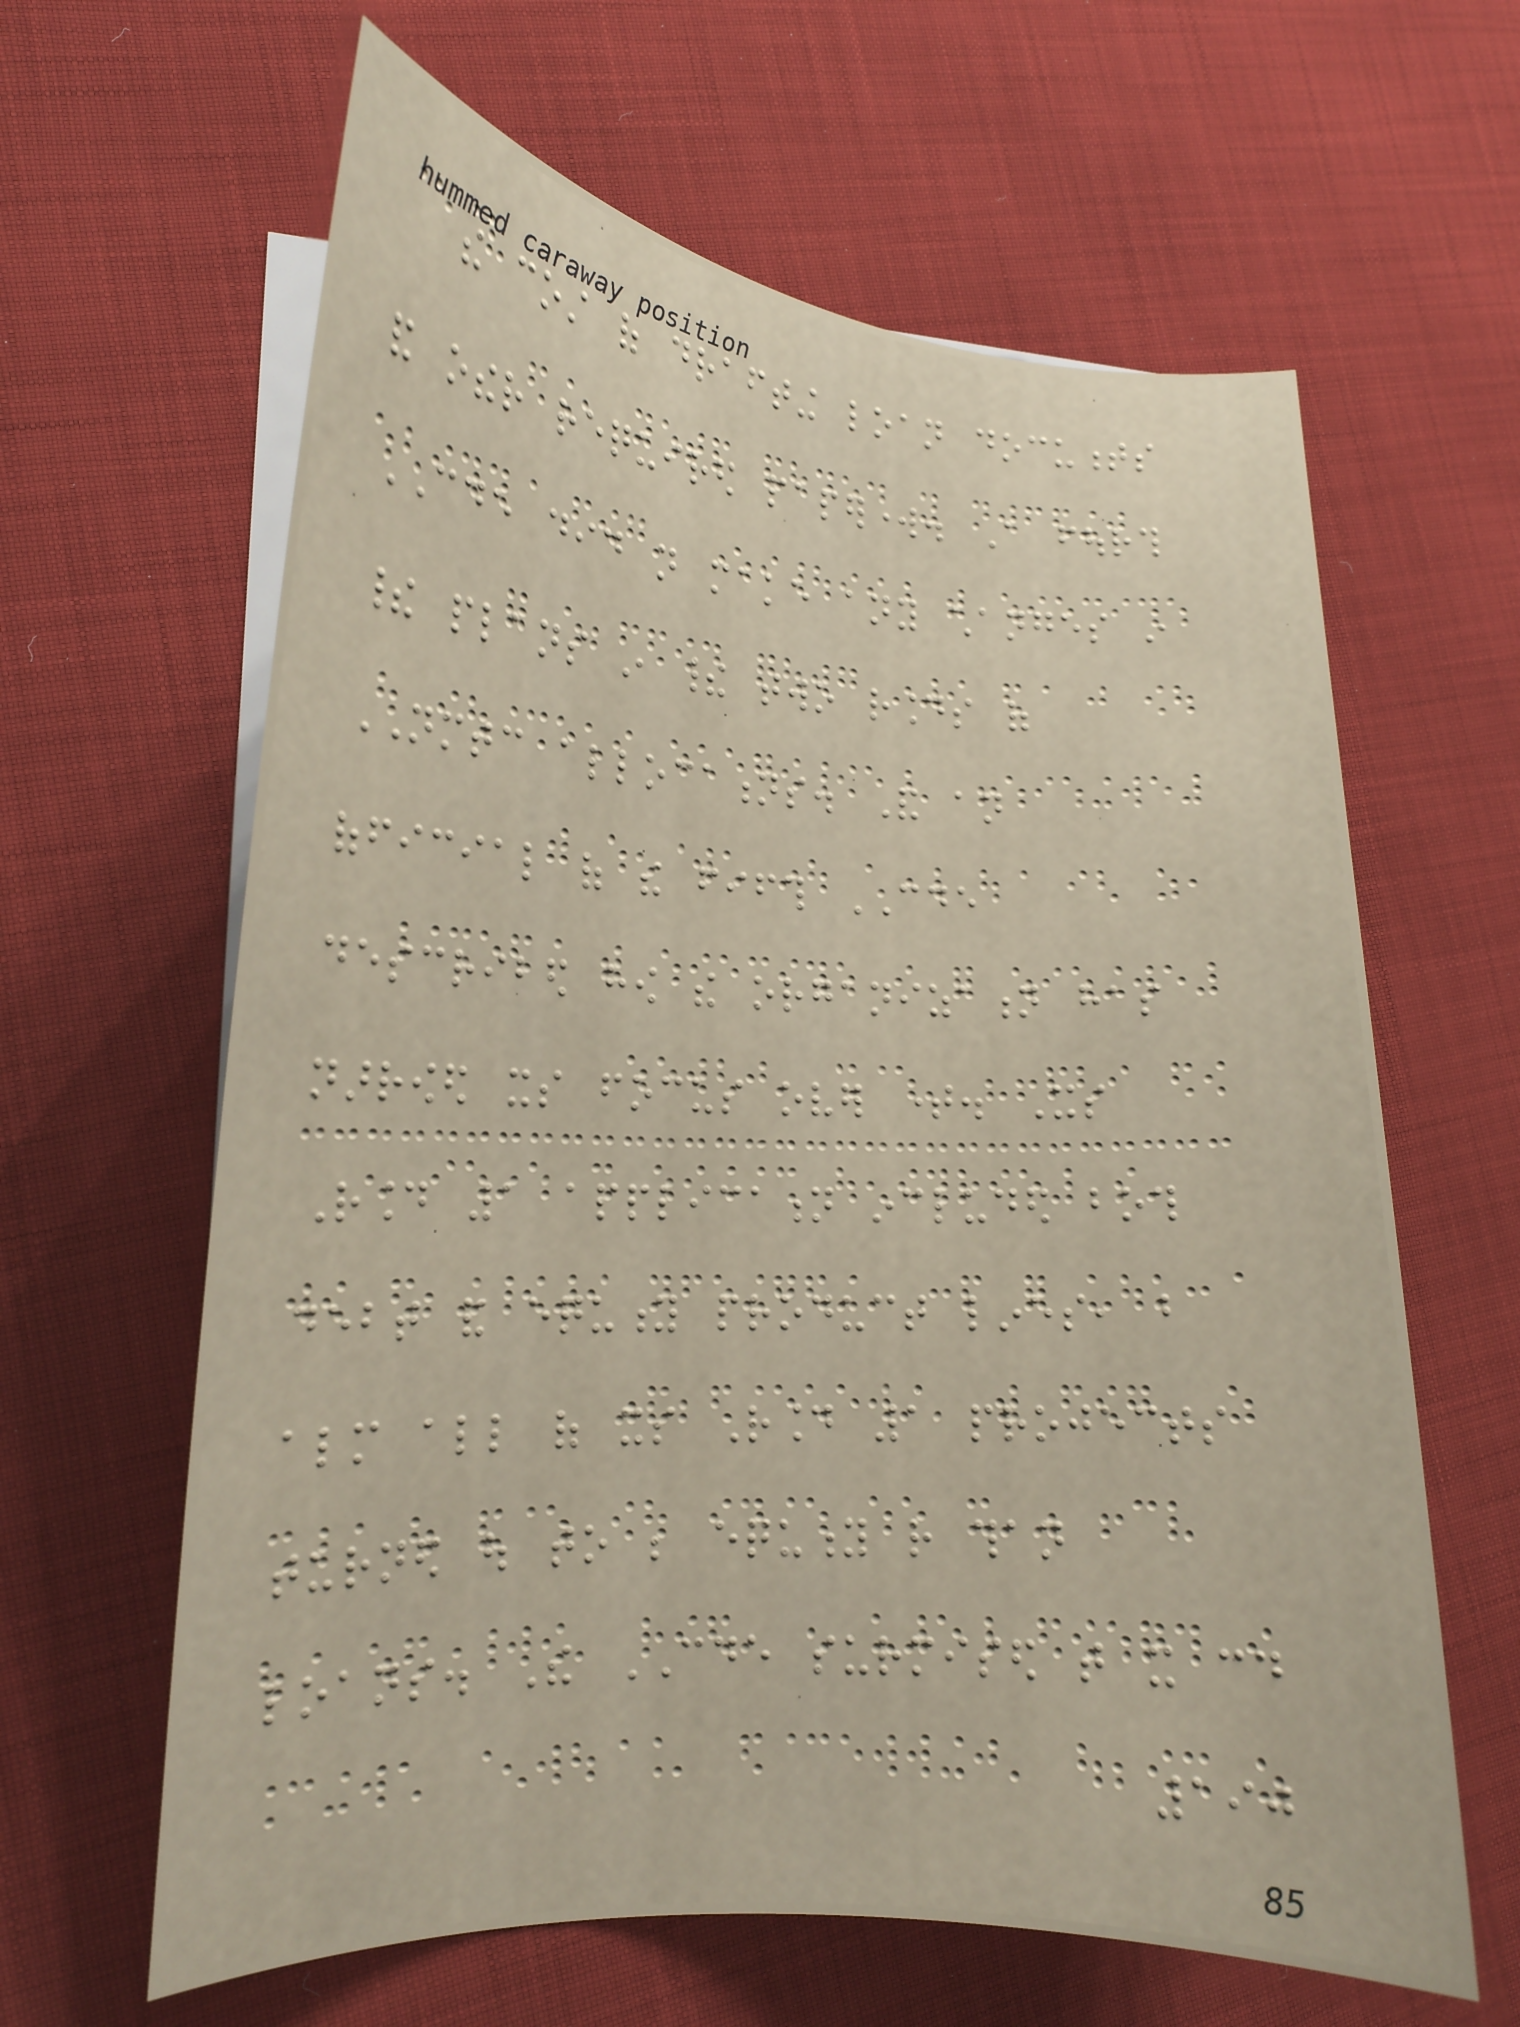the cost of drafting loan documents
and other required paperwork. A fourth
CDE did not make any changes in
their plans in their two rounds of
NMTC allocations. And an
official of the fifth CDE
described how the organization has
narrowed its focus over time. Its
Round 1 application included both
debt and equity product lines, but
almost all of its Round 1 projects
turned out to be equity rather than
loans. The CDE surmised that it could
190
